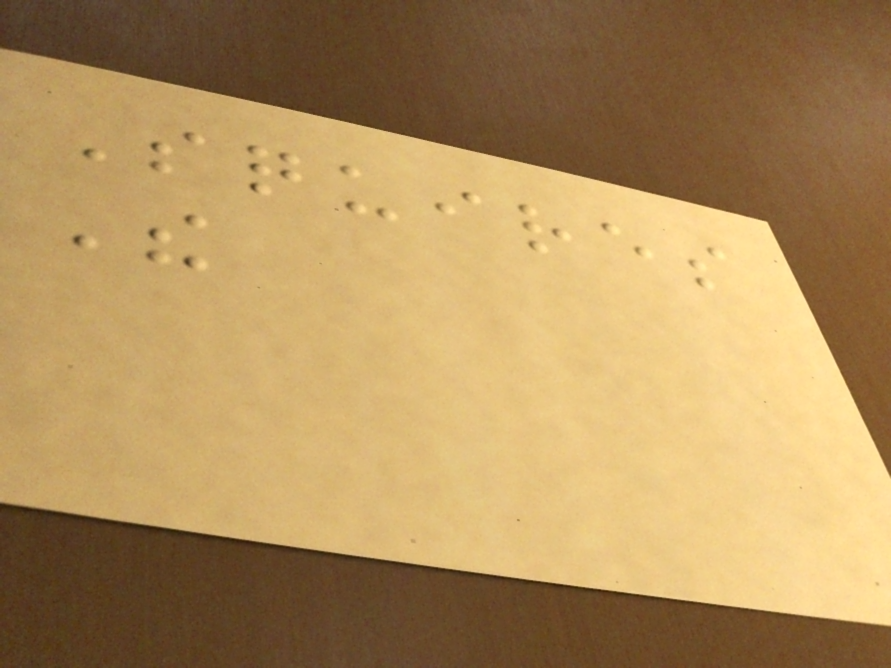Squires
The
